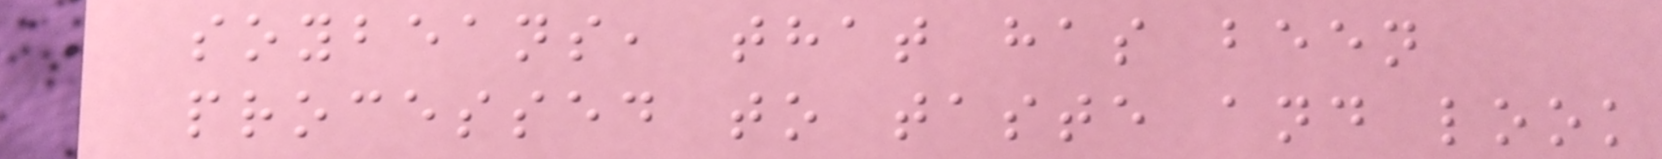soybeans, that has been
processed to taste and look
